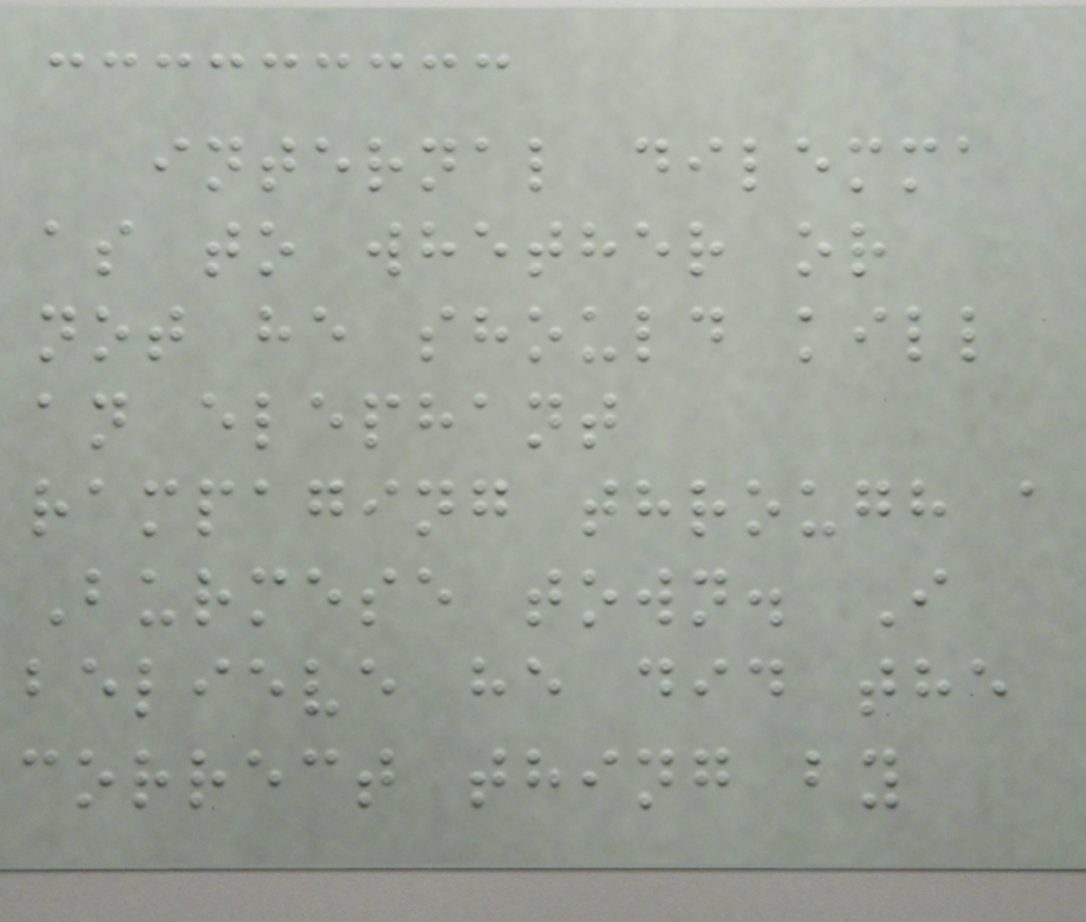internal dilemma
as to whether or
not he should kill
an elephant
rampaging through a
Burmese town. I
believe he did the
correct thing by
